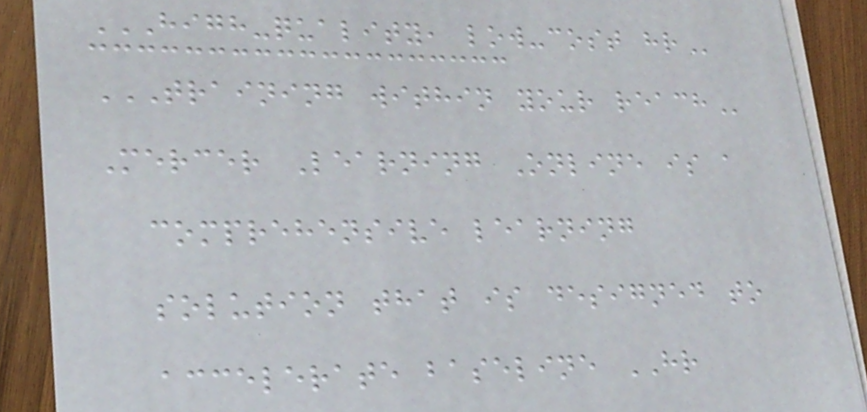HIGH-QUALITY, LOW-COST HR
TRAINING WITHIN YOUR REACH
Mercer Learning Online is a
comprehensive learning
solution that is designed to
accelerate baseline HR
